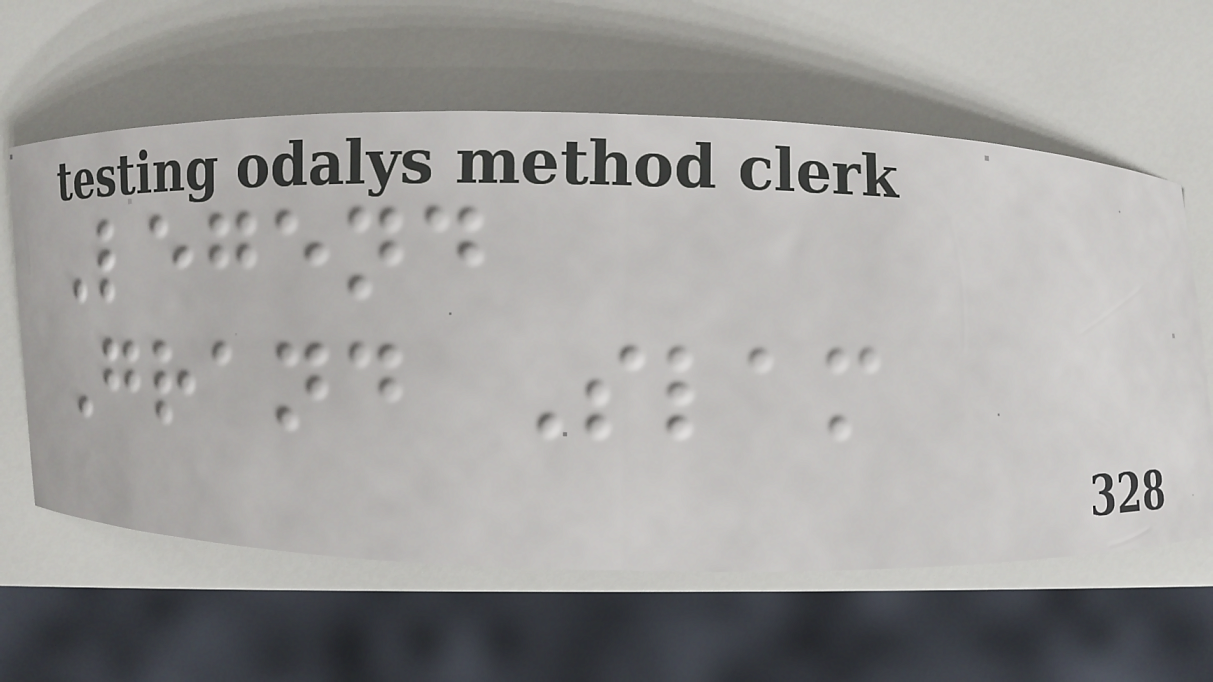Legend
Grand Slam
